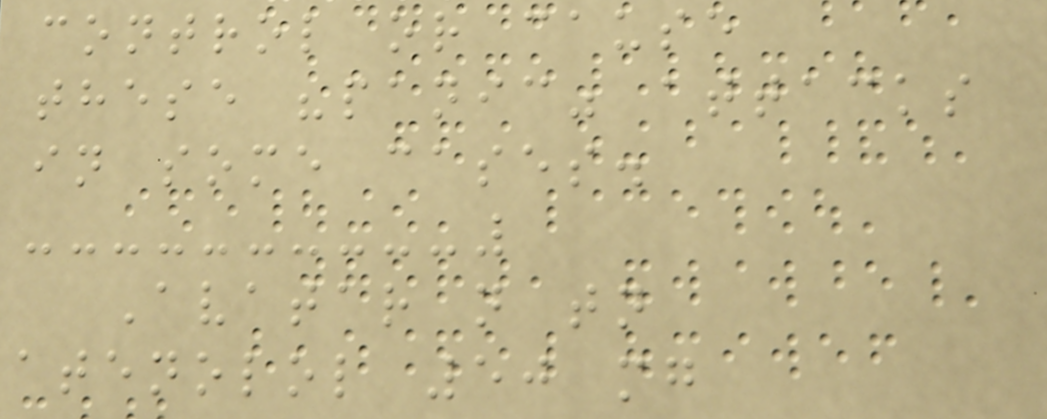control or cause
these "panic" attacks
in some cases.
Avatar n tn
atenolol 50 mg
